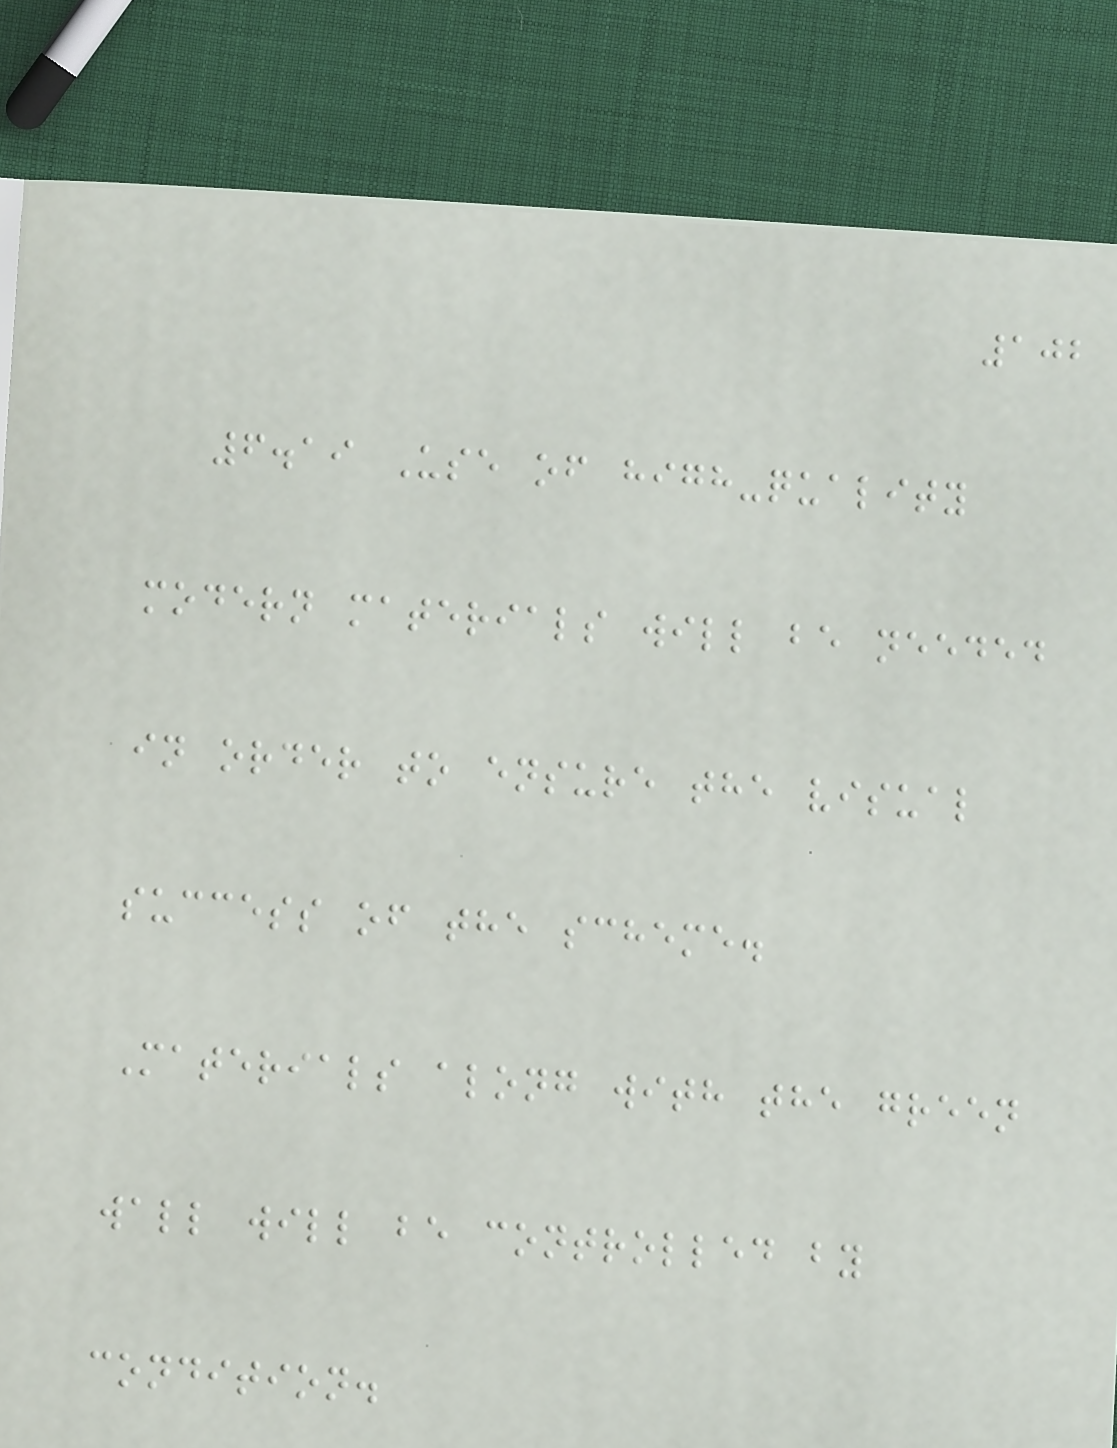102
6.19 Use of high-quality
modern materials will be needed
in order to ensure the visual
success of the scheme.
Materials along with the green
wall will be controlled by
condition.
